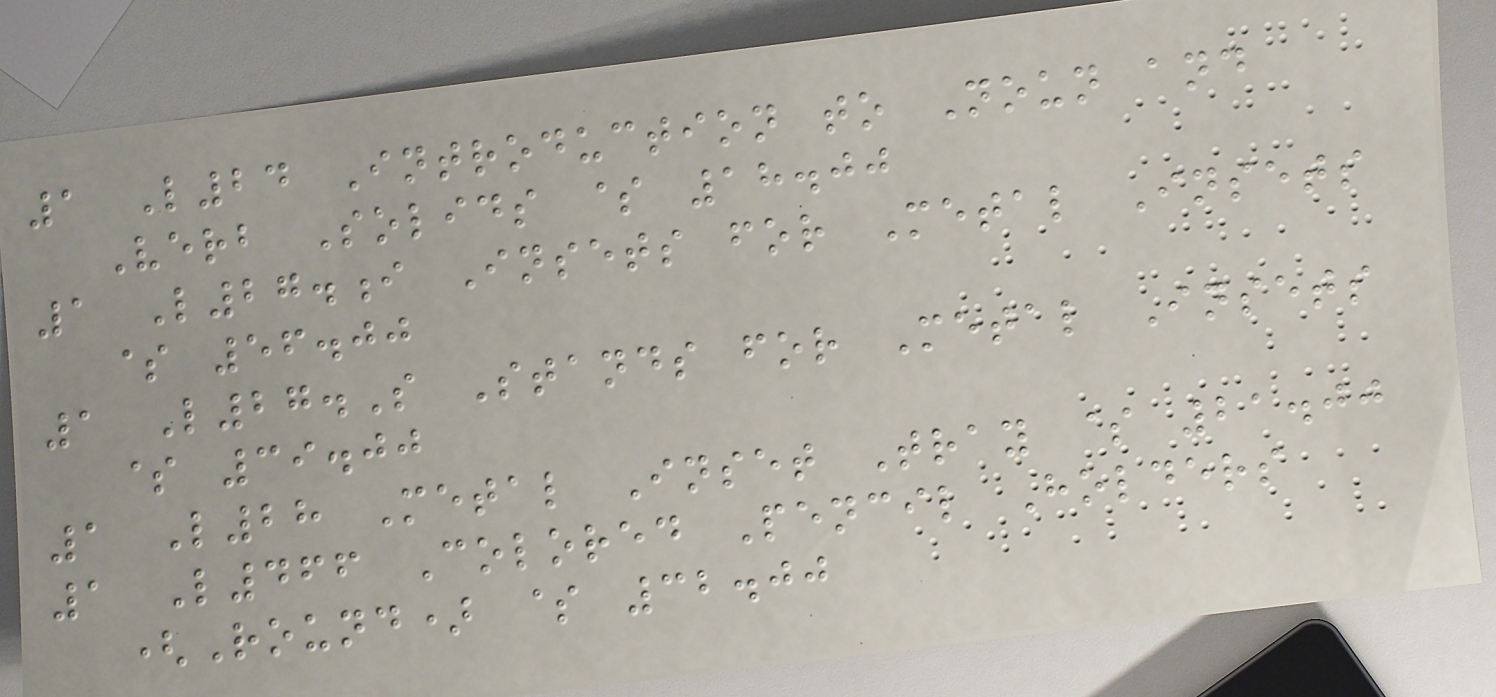1 L24 Introduction to Noun and
Verb Solids $ 18.00
1 L27.i Insets for Metal Insets
$ 56.00
1 L27.S Stands for Metal Insets
$ 39.00
1 L28 Metal Inset Tray $ 21.00
1 L466 Colored Pencil Holders
(Round) $ 32.00
